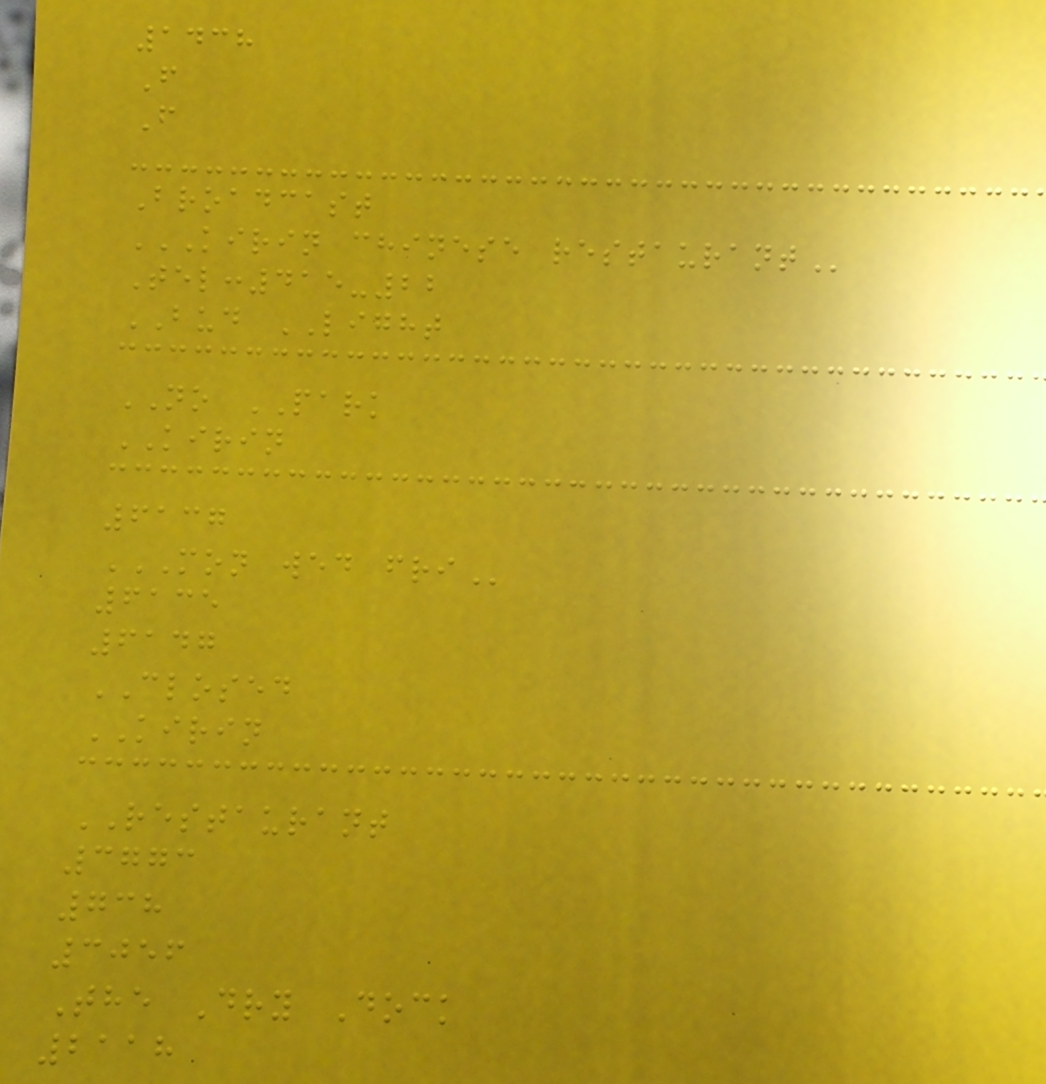1438
F
F
Broadcast
KIRIN CHINESE RESTAURANT
Tel:415-22
BUD LIGHT
NO PARK
KIRIN
6137
MON WED FRI
6135
6147
CLOSED
KIRIN
RESTAURANT
3773
738
3056
The Dry Dock
2118
